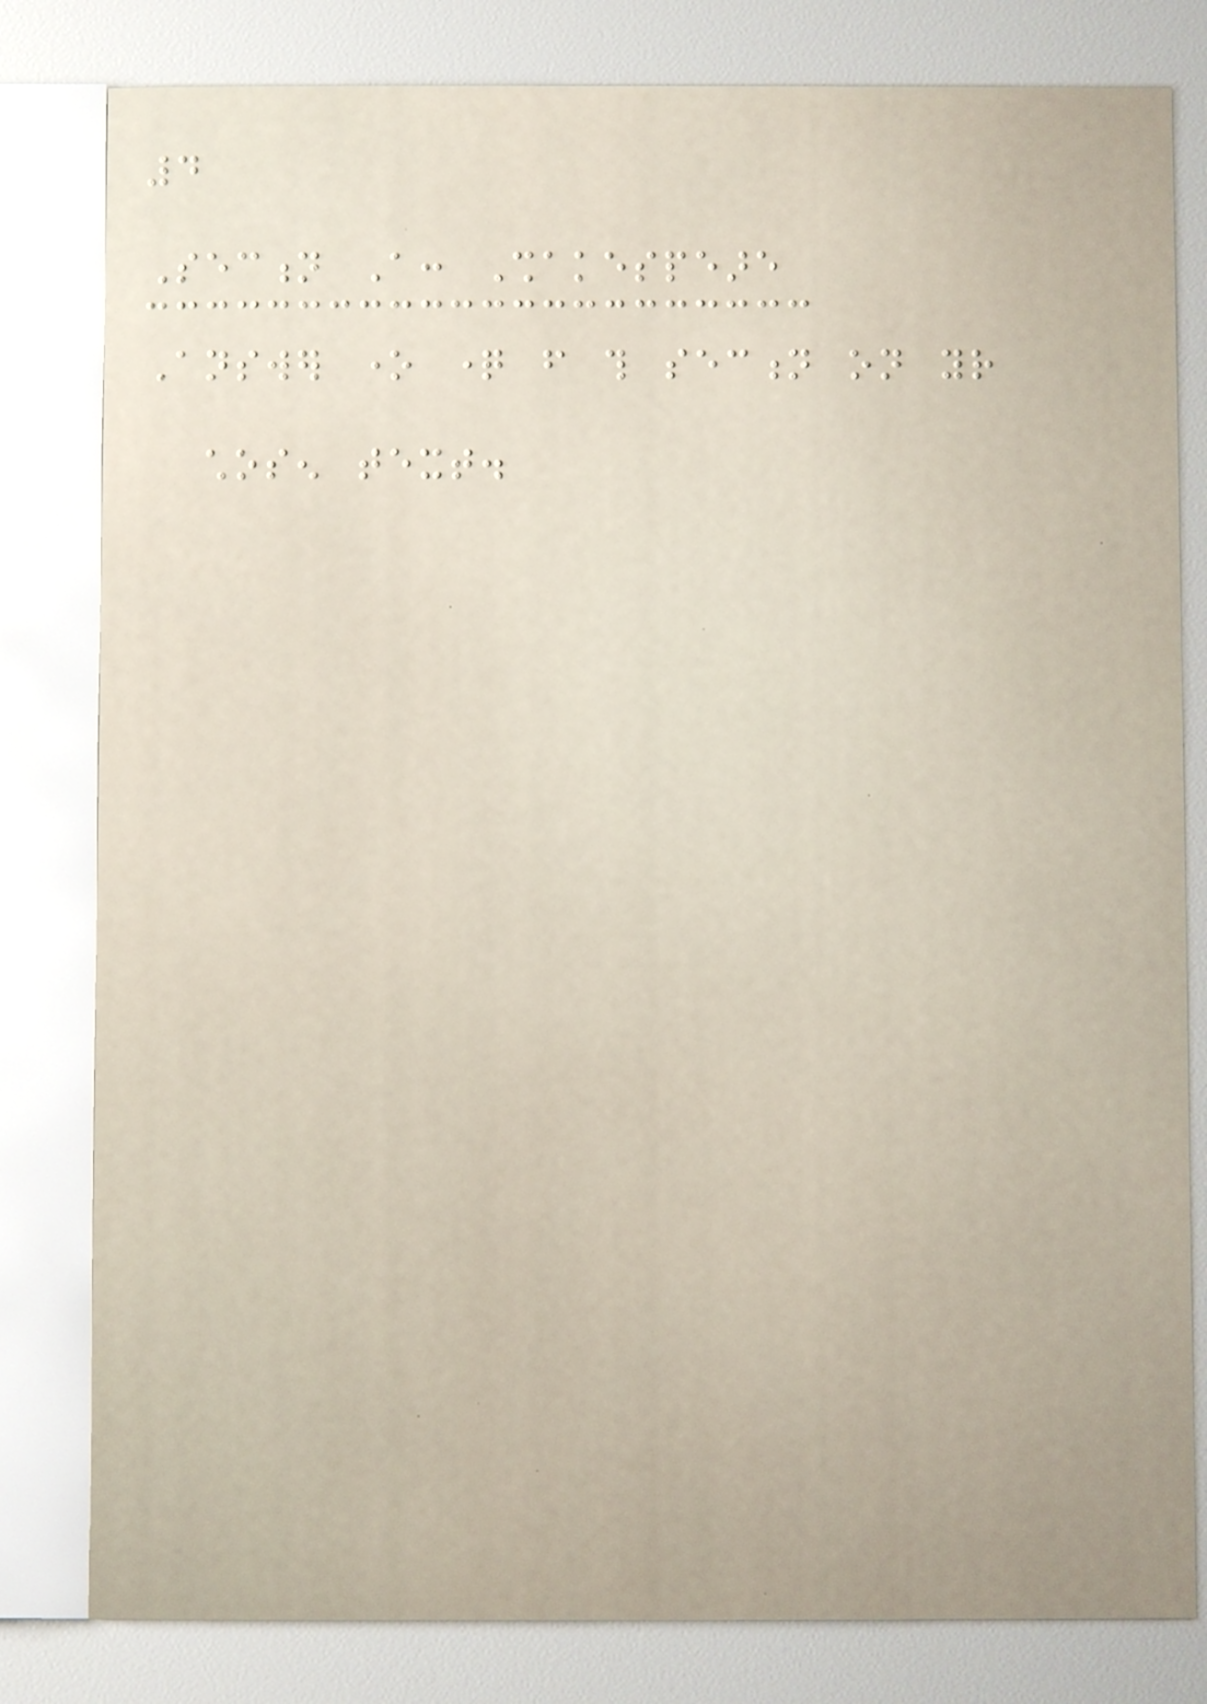4
Section A: Shakespeare
Answer one question from this section on your
chosen text.
